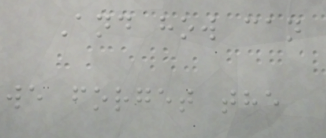And how can
we forget the
